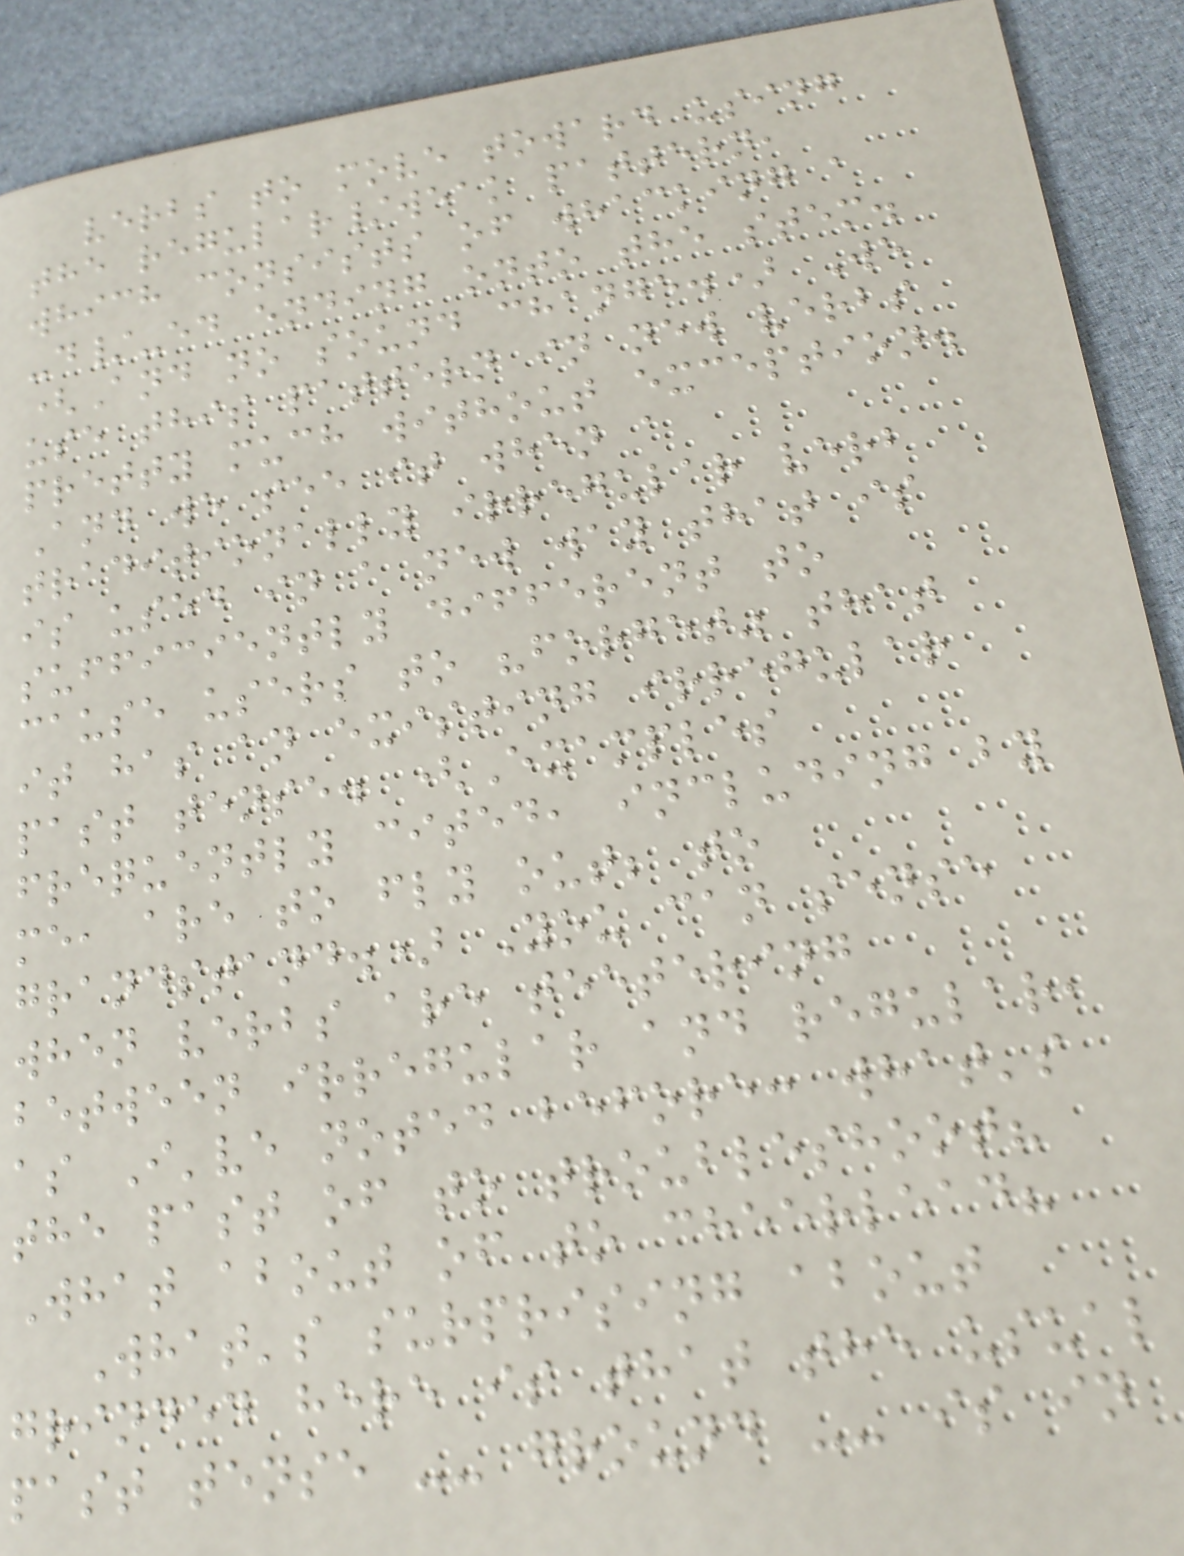verbs to move toward using
the regular/weak pattern,
which consists of whacking a
-d/-ed ending onto the stem.
(And no sound change.) We
use this pattern in new verbs
pretty much without exception.
And we see it when a
traditionally irregular verb
is used in a new way that is
sufficiently different to
cause users to "forget" that
it has an existing irregular
past tense. (Examples
frequently cited, including by
me, are to fly out; to
grandstand.) You can sense
when verbs are teetering
between irregular and regular,
as I've noted before: what's
the past of to troubleshoot?
What about of to cheerlead?
What's surprising about
grinded here is that the usual
past tense -- ground -- is in
